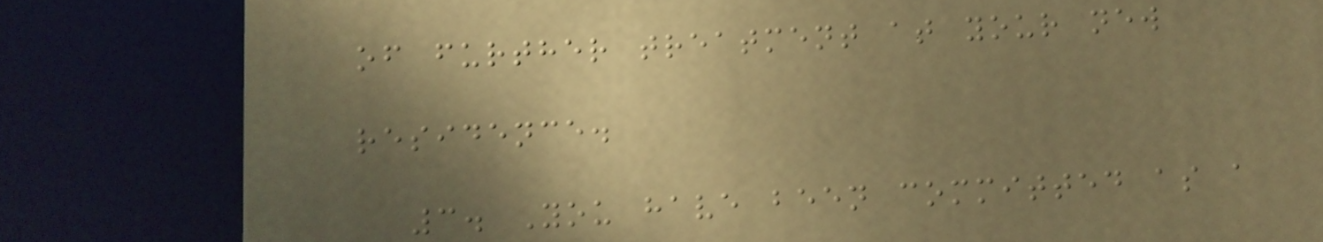of further treatment at your new
residence.
3. You have been committed as a
